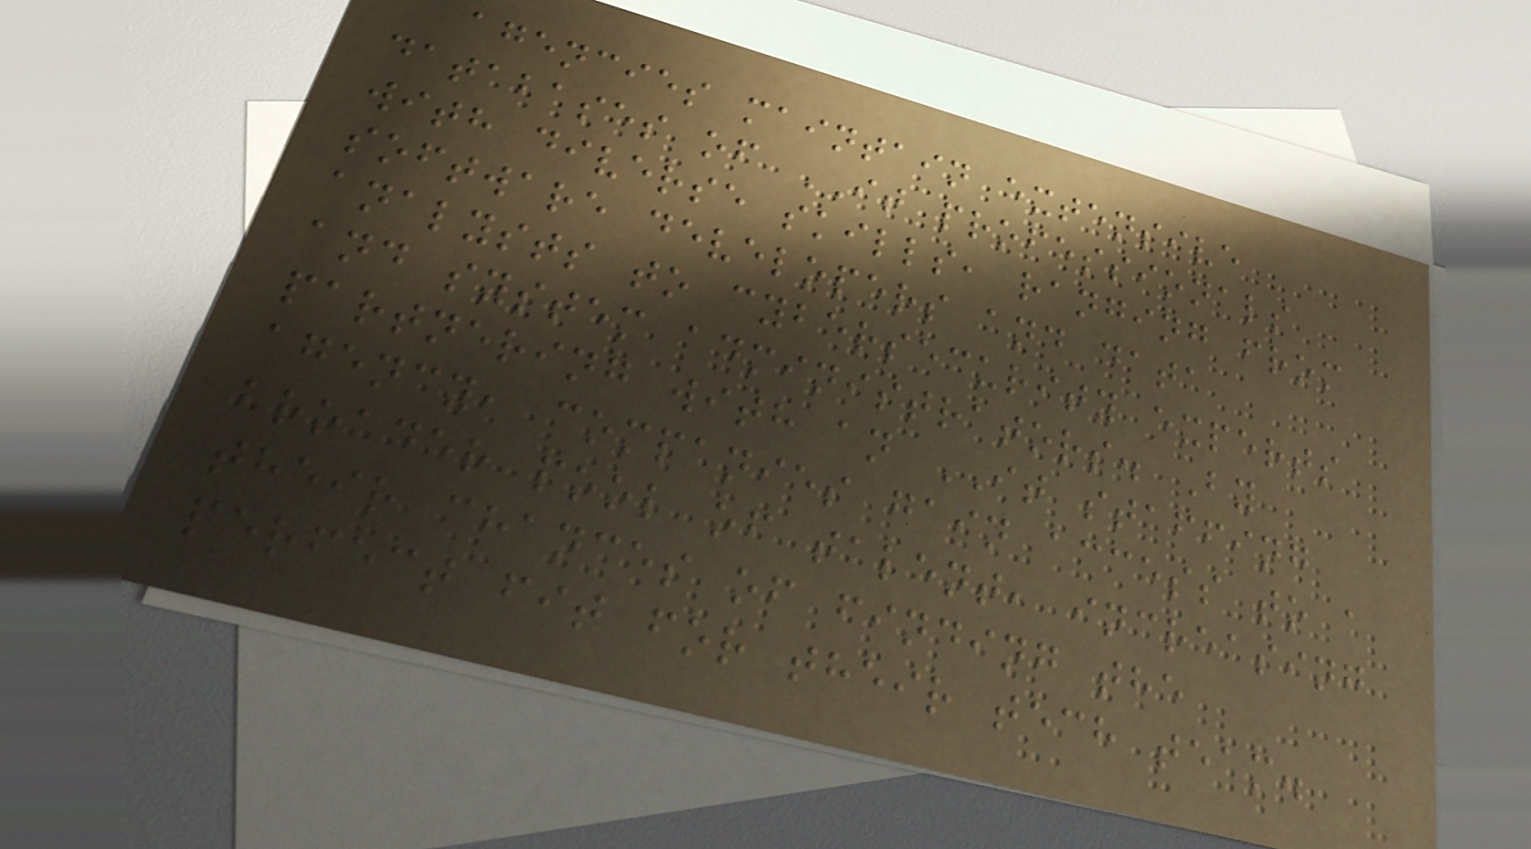agencies maintain extensive
databases of IT professionals
with diverse skills, ranging from
software developers and data
analysts to cybersecurity experts
and system administrators. By
partnering with an IT staffing
agency, companies gain access to a
broader pool of talent, increasing
their chances of finding the
perfect fit for their tech team.
